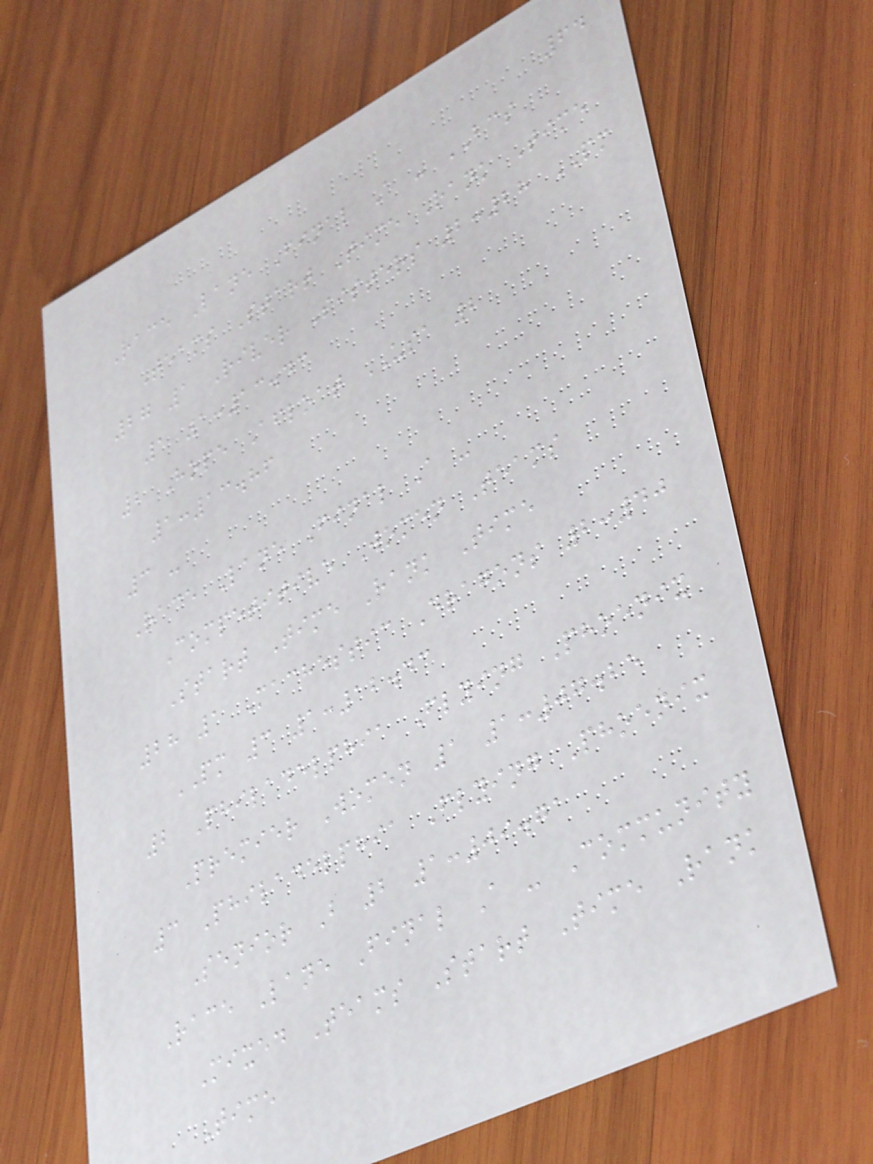64
Race Lane Final A - BCS
Teams Start Time Rank Time
27 1 River Sisters 2:28 PM
1 1:13.43
2 Hope Afloat USA 2
1:13.86
3 -
Race Lane Final A -
Competitive Women Teams
Start Time Rank Time
28 1 Machestic Dragons 2:40
PM 3 1:12.43
2 Philadelphia Flying Phoenix
Premier Women 1 1:07.25
3 Philadelphia Flying Phoenix
Senior B 2 1:09.71
Race Lane Final A - Community
Mixed Teams Start Time Rank
Time
